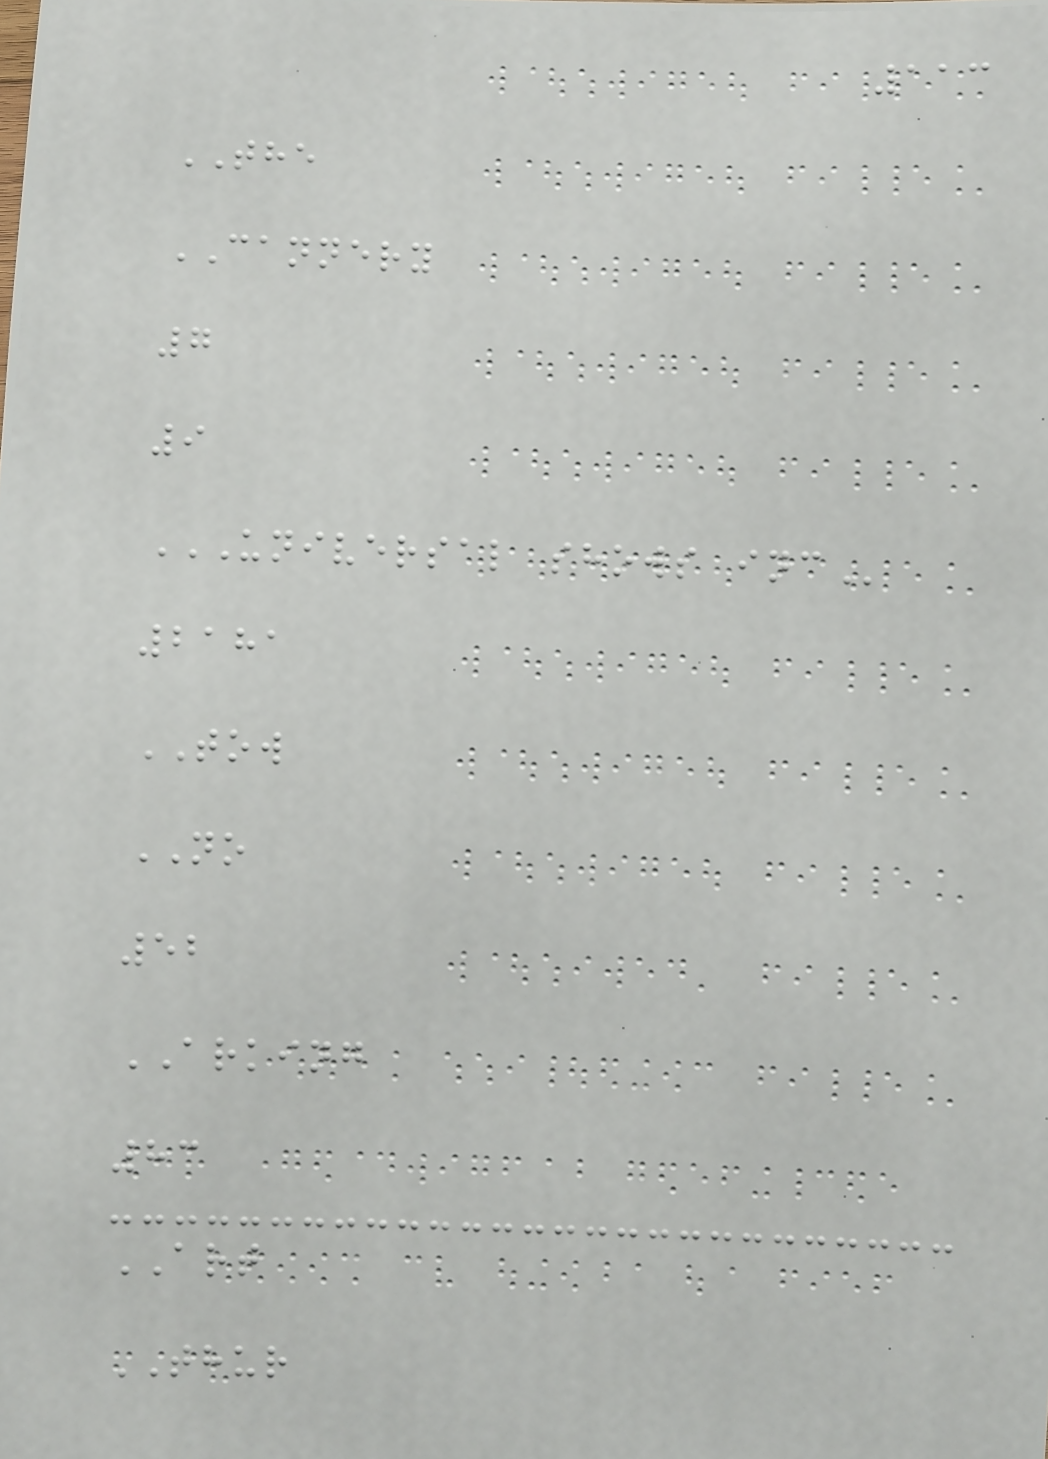113
THE
CANNERY
7
9
UNIVERSAL SHOWS INC
2181
TOW
NO
52
ARKING
83
ART
THUR
